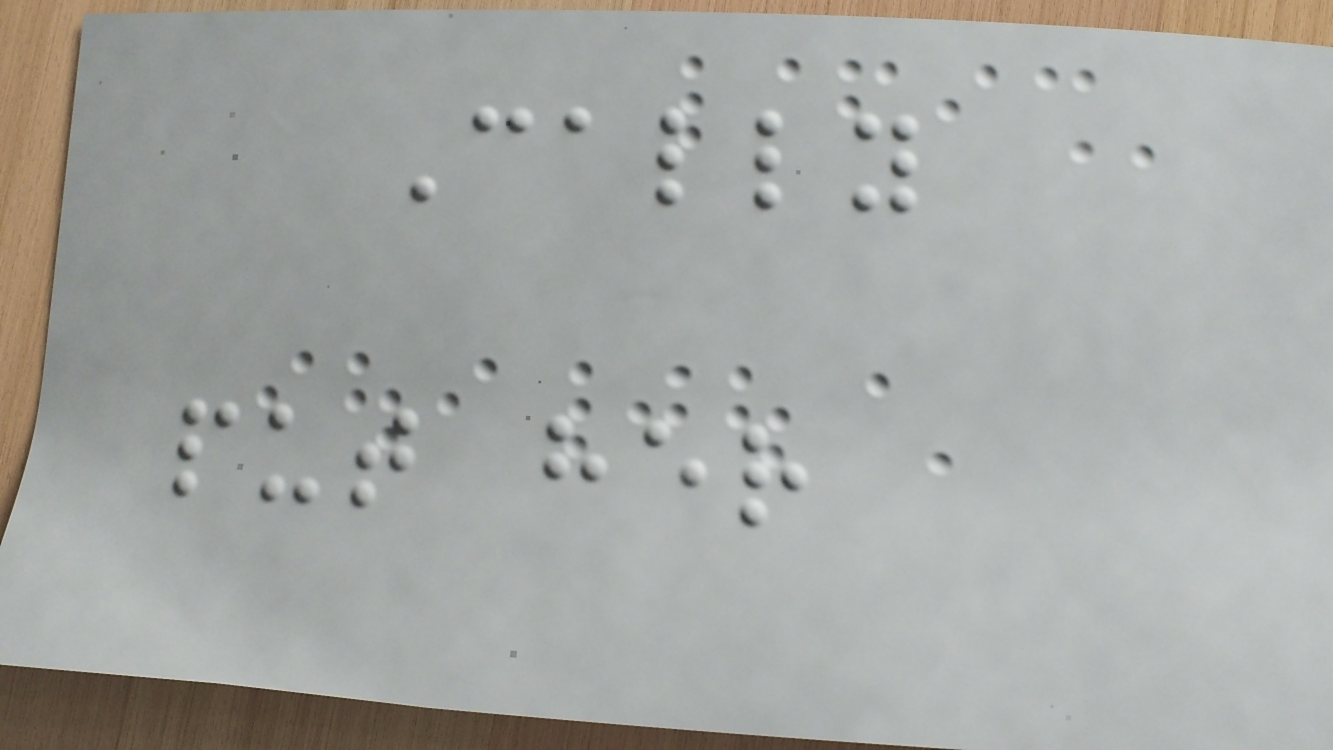Cally
put her
